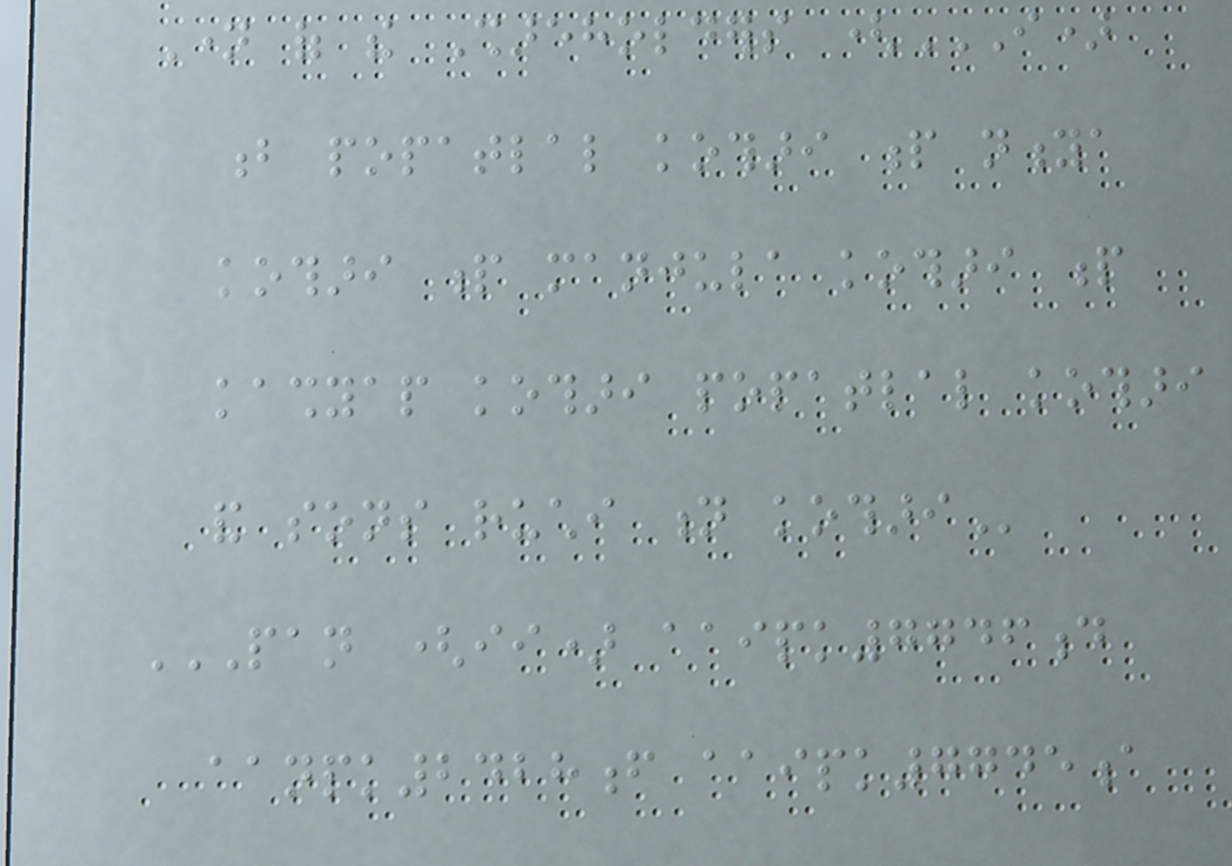Name of the Shareholders (I)
B POPATLAL KOTHARI P NITYA
KOTHARI P MANJULA KOTHARI P
KASHYAP KOTHARI POPATLAL KOTHARI
AND SONS RUCHI N KOTHARI
PAN (II) AAIPK7746D
AANPK2428F AAIPK7745A
